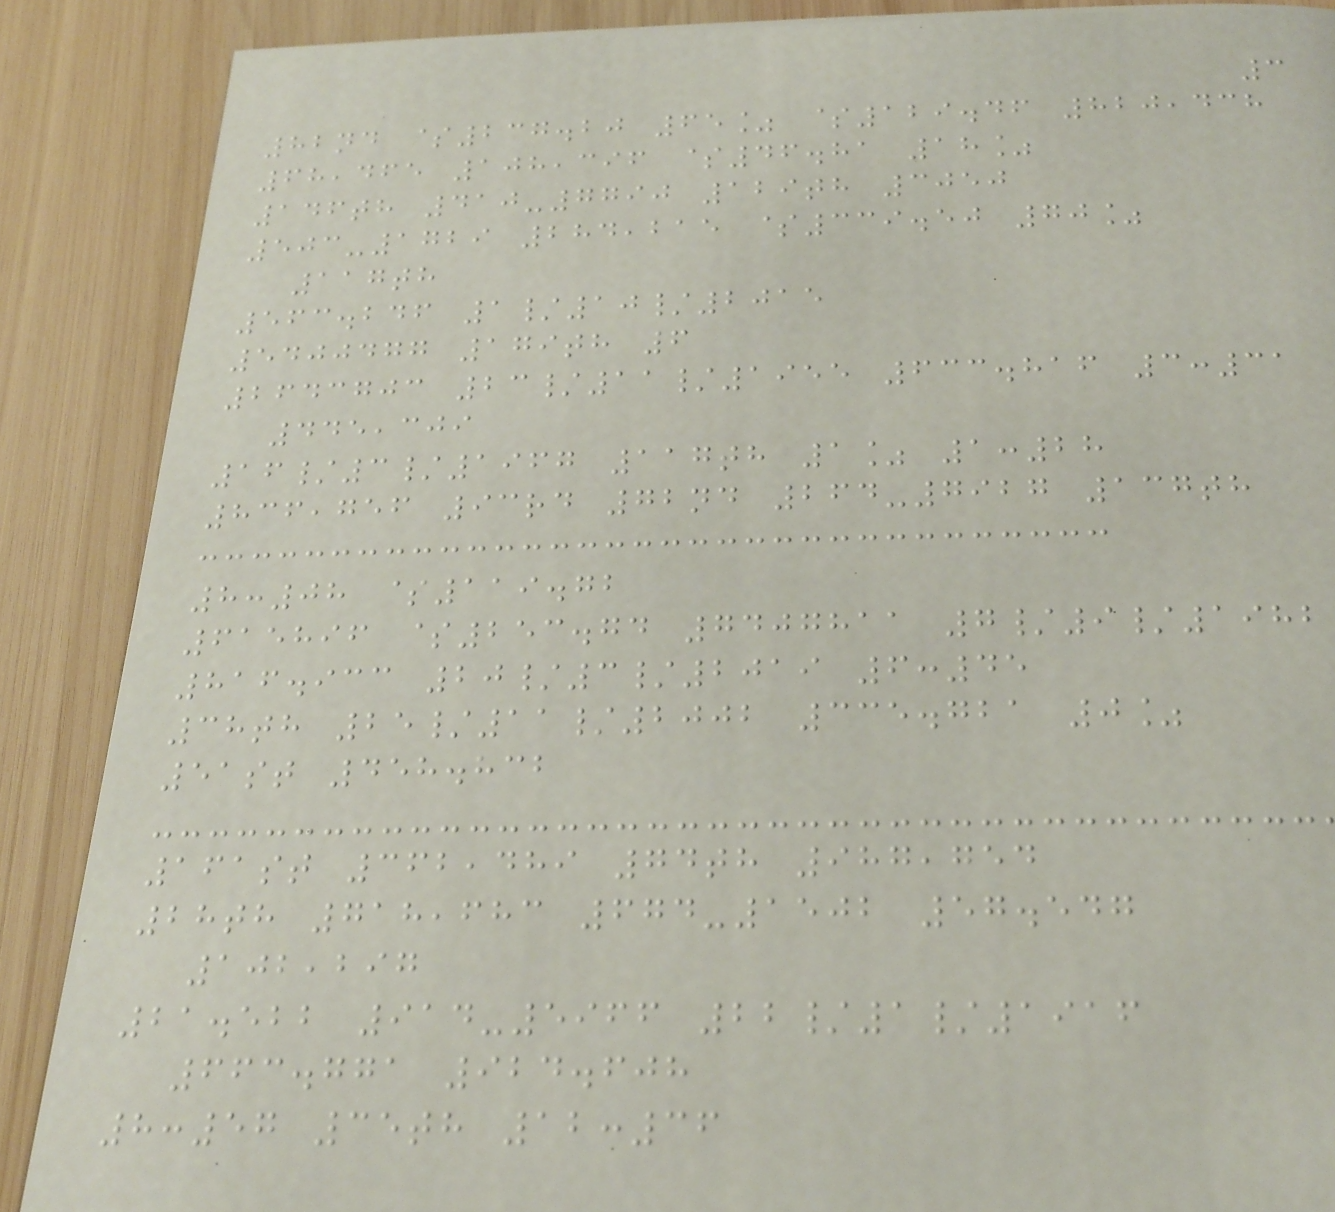3
82nd $237.20 65% $129.46 820,438
68,465 108,396 $46.81 18%
146th 410-7790 129th 3050
503-1729 284,215 $339.50 70%
117th
563.246 1/10/2015
5400477 179th 6
2643703 23/11/1955 633.816 3:31
445,309
16/3/1967 117th 1% 1:28
836,756 93rd 72nd 264-7927 137th
8:08 $119.72
615896 $253.74 7407811 7/9/1982
816.933 20/3/2019 6:45
38th 25/11/2002 335.721 0%
51st 458.832
161st 362,489 74th 987,754
28th 718,683 674-1502 57.547
102,297
21.522 914-5966 22/1/1916
663.771 924.608
8:57 35th 12:36
